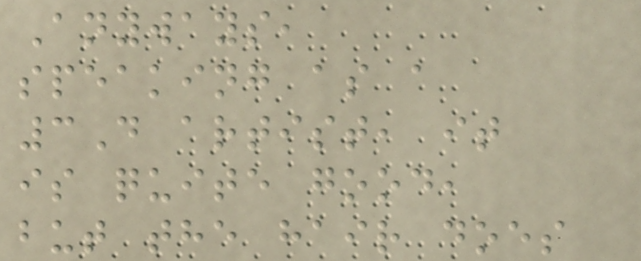Anyways,
speaking as a
3D artist, it
is quite good,
but the hair does
